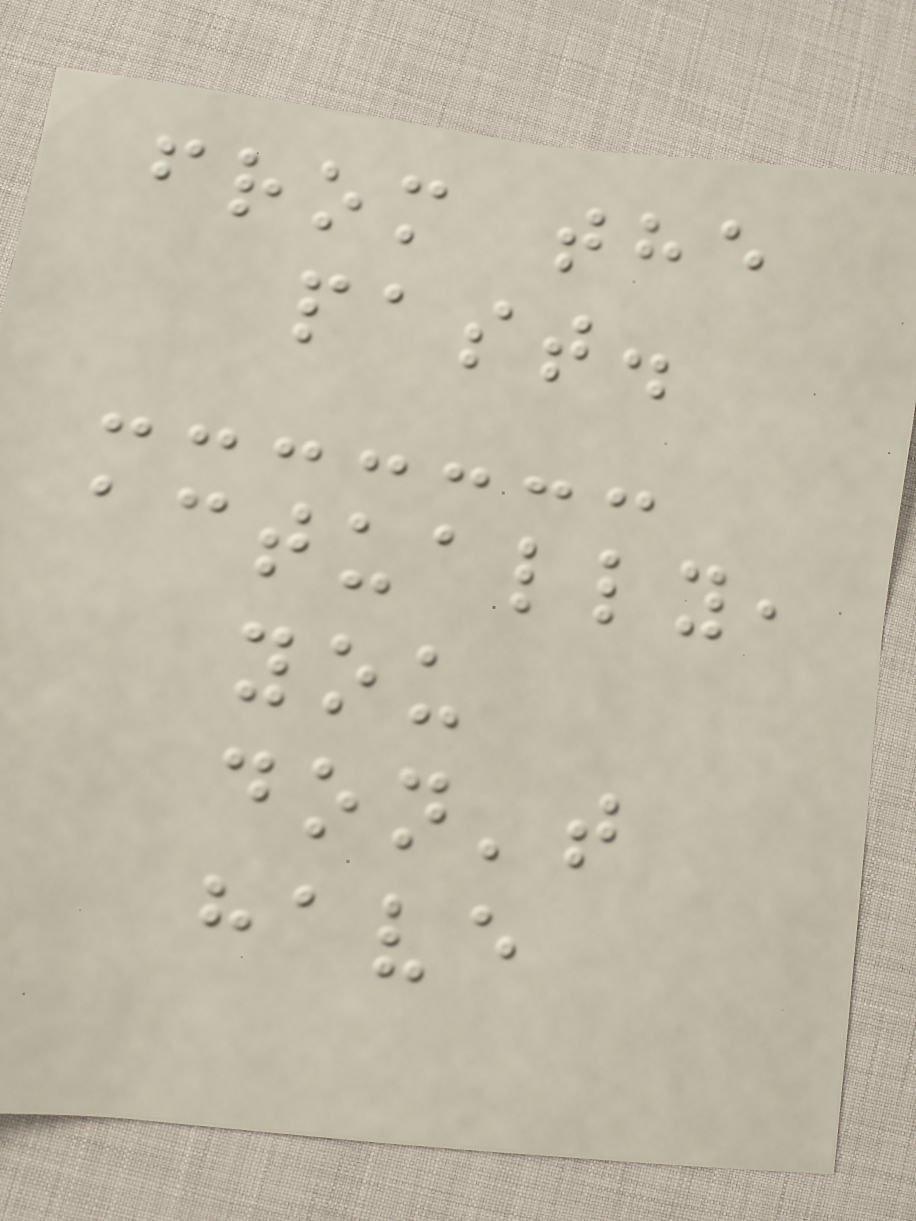from the
past.
actually,
you
don't
have
